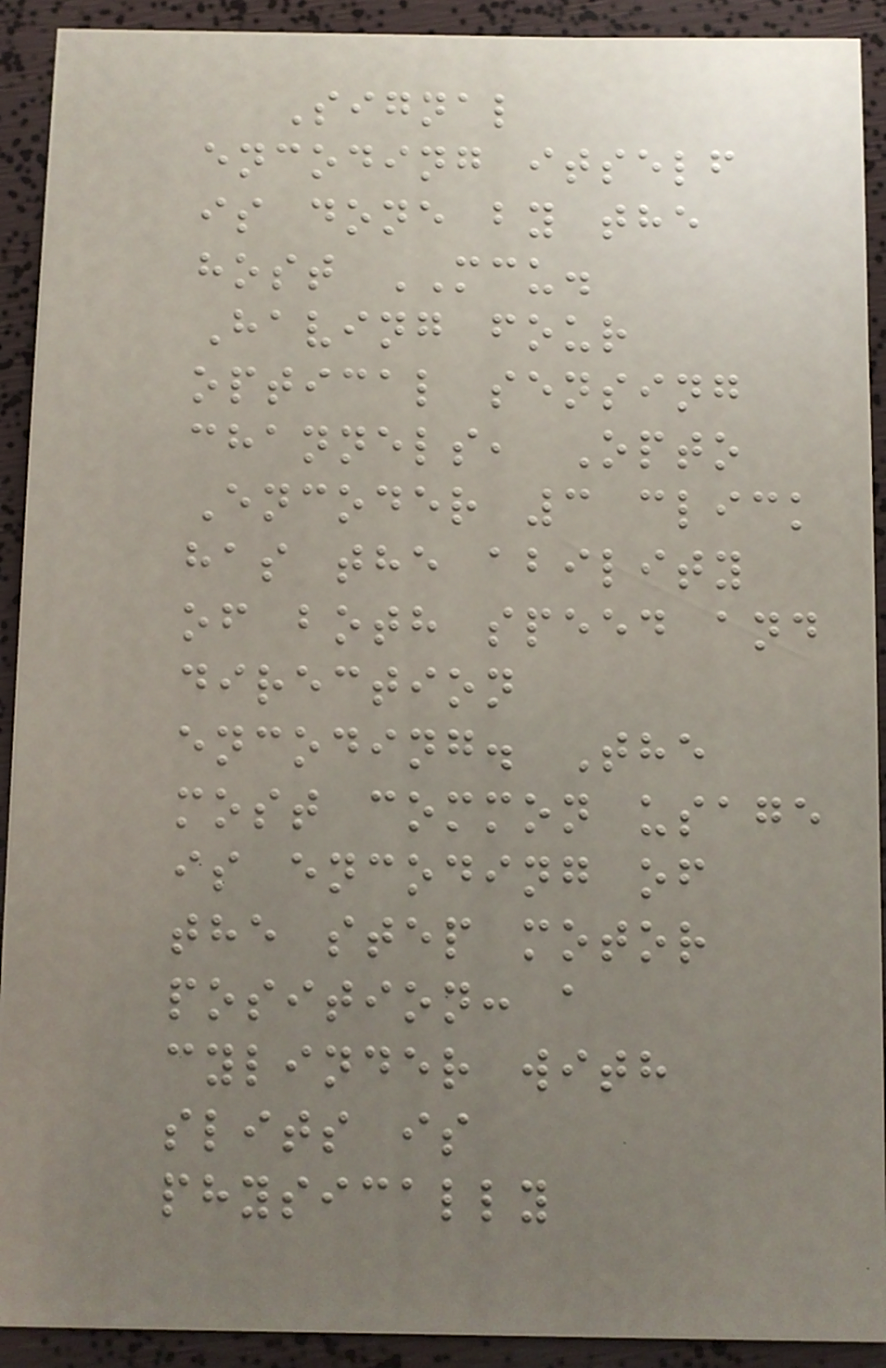Signal
encoding itself
is done by the
host MCU.
Having four
optical sensing
channels, Opto
Encoder 3 click
has the ability
of both speed and
direction
encoding. The
most common usage
is encoding of
the step motor
position: a
cylinder with
slits is
physically
